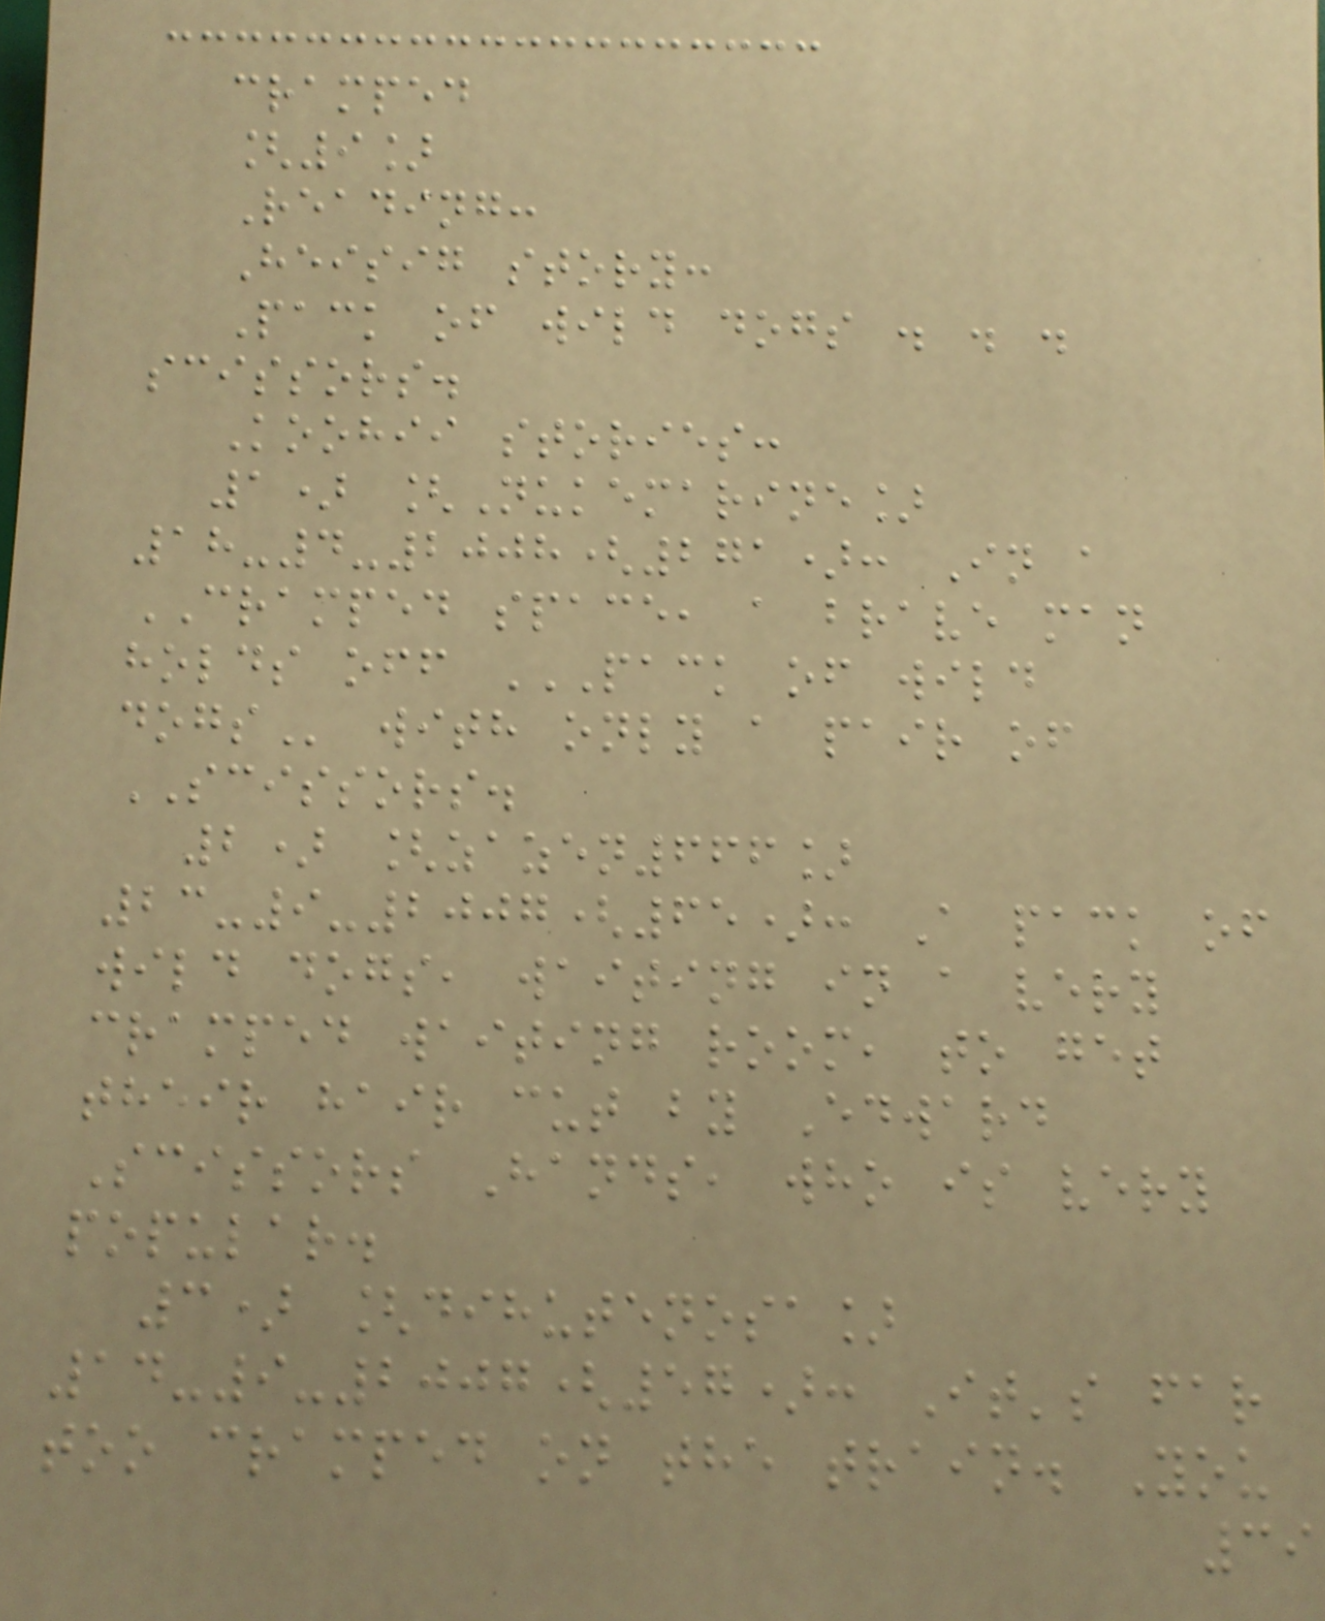cramped
[9]
Reading:
Heisig story:
Pack of wild dogs . . .
scissors.
Koohii stories:
1) [Nukemarine]
18-4-2008(271): In a
CRAMPED space, a brave man
holds off PACK OF WILD
DOGS with only a pair of
SCISSORS.
2) [zazen666]
23-9-2007(65): A pack of
wild dogs, waiting in a very
cramped waiting room, to get
their hair cut by Edward
Scissors Hands, who is very
popular.
3) [dihutenosa]
14-9-2007(57): It's far
too cramped on the train. You
39
